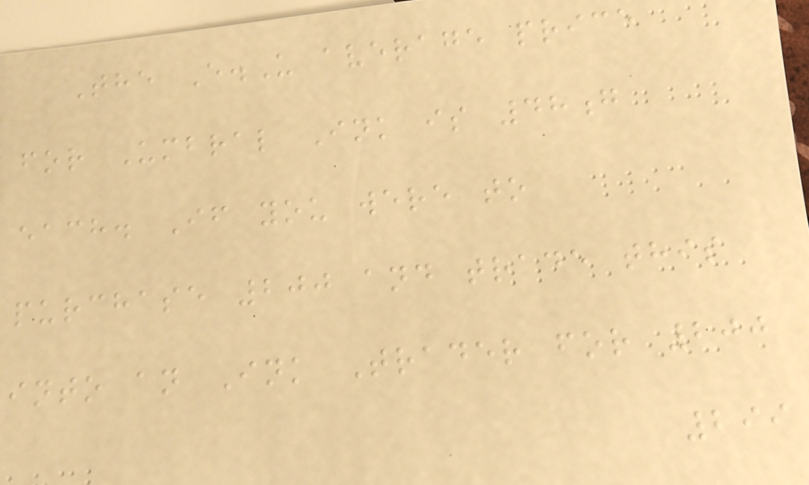The E.U average price
for Umbral Ink is 48g
each. If you were to
purchase 200 and trade this
into an Ink Trader for 200
299
